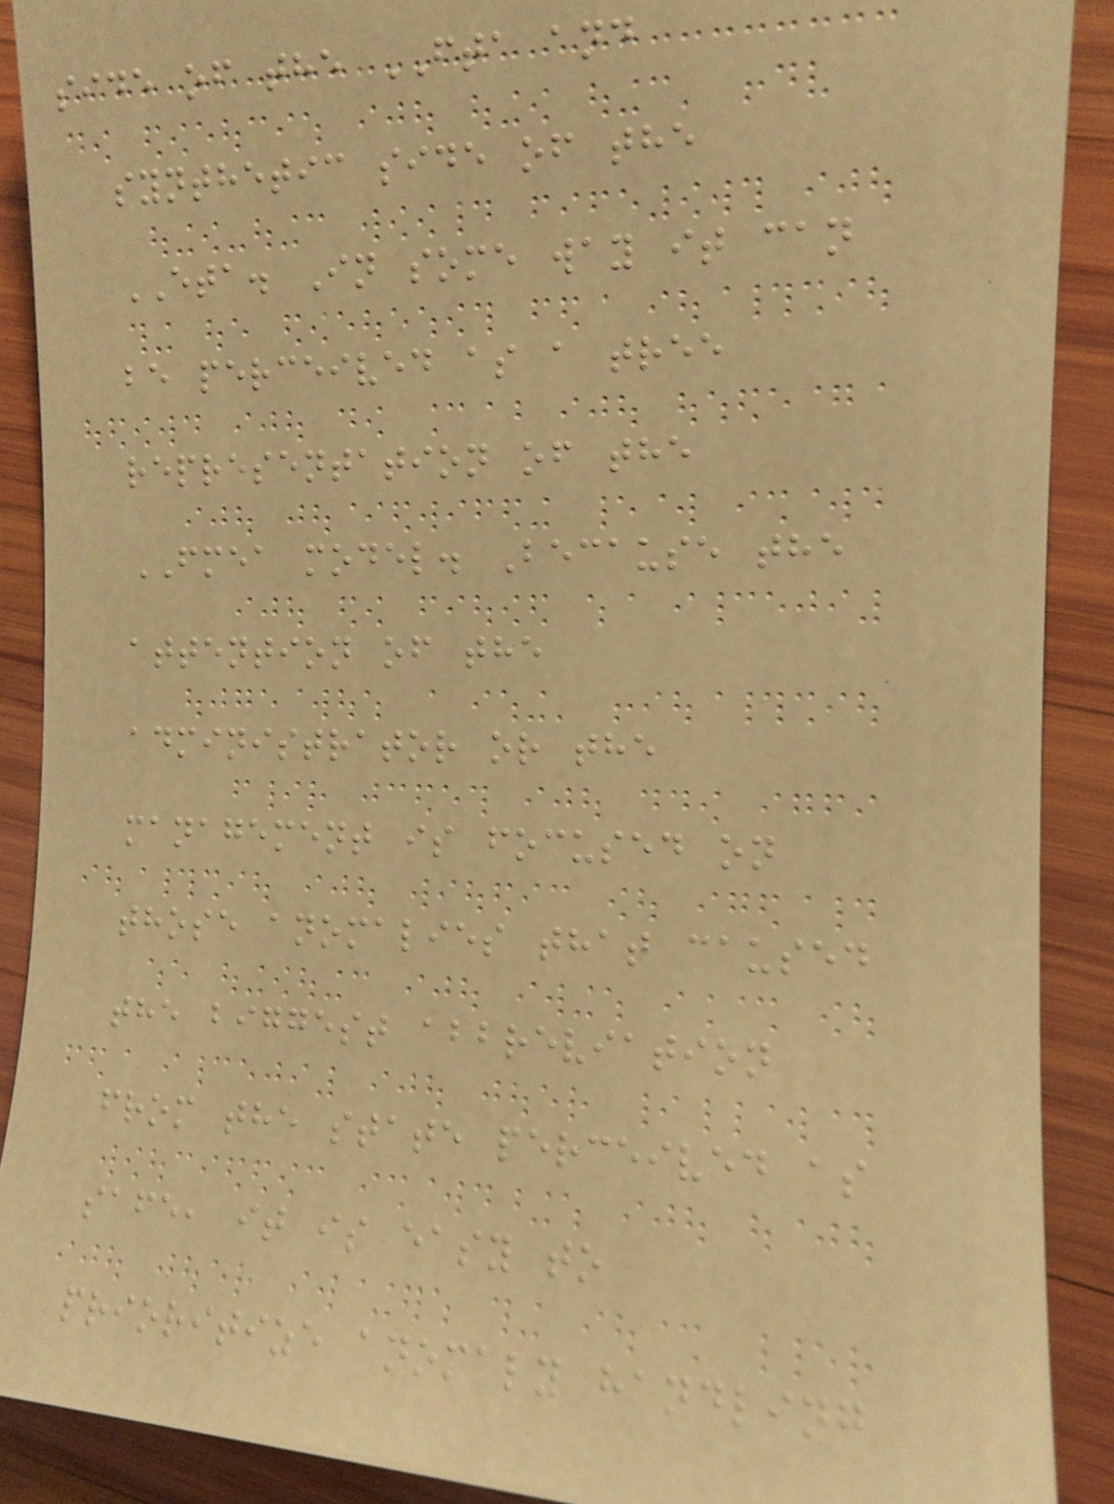side of the FTA and
synthetic side of the
ETA. In some way it can
be perceived as a tree
representation of the
FMEA model. Because the
attention of the
administrator or the
management is focused on
those anomalies that caused
the biggest abbreviation
from the state perceived as
safe, it is easy to
prioritize anomaly handling
